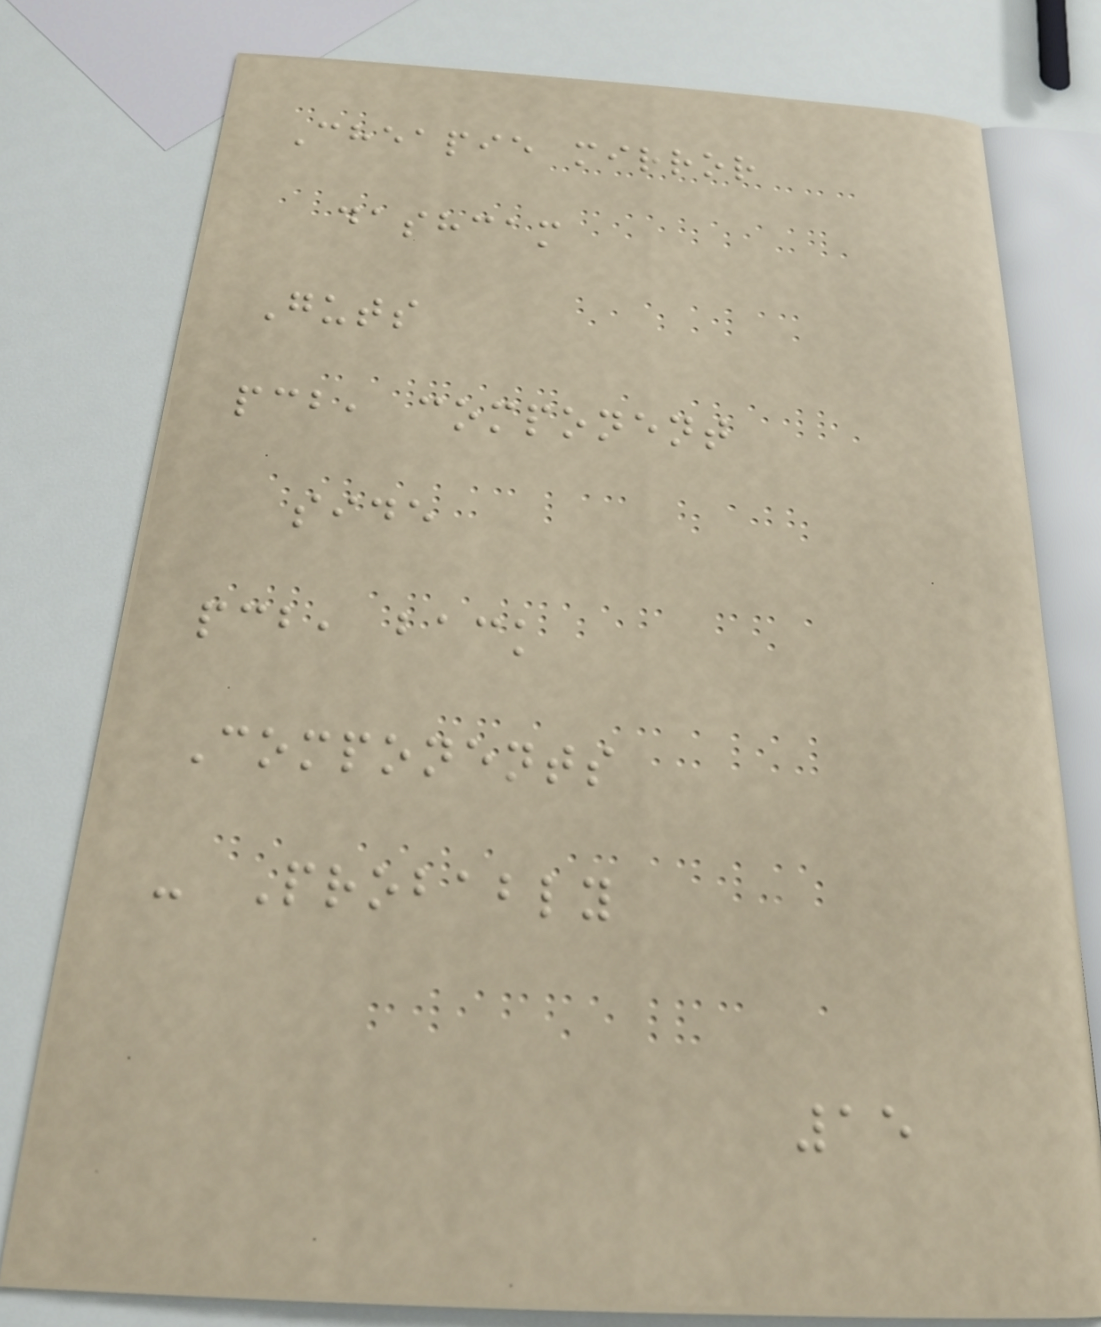Cheapie mirror
dashcam
Guts
pcb, component
side
pcb, back
Components
- Probably
15
